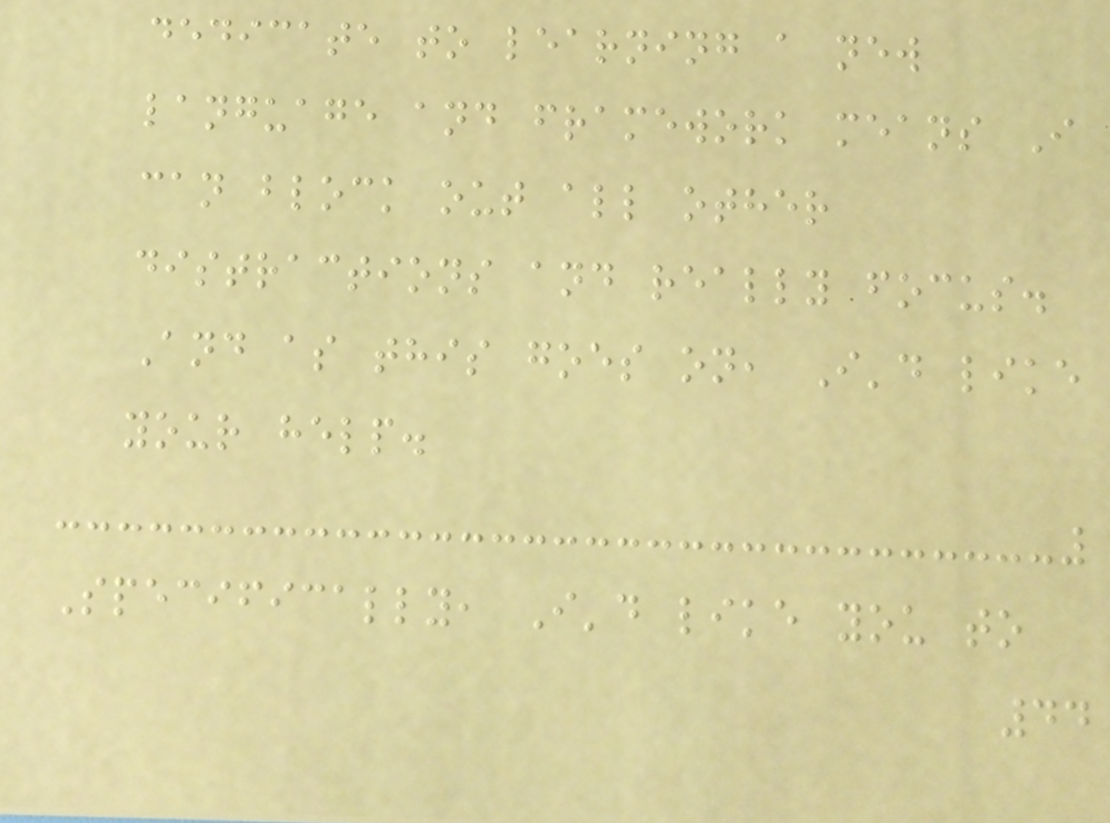dedicate to learning a new
language and framework means I
can block out all other
distractions and really focus.
And as this goes on, I'd like
your help.
Specifically, I'd like you to
44
